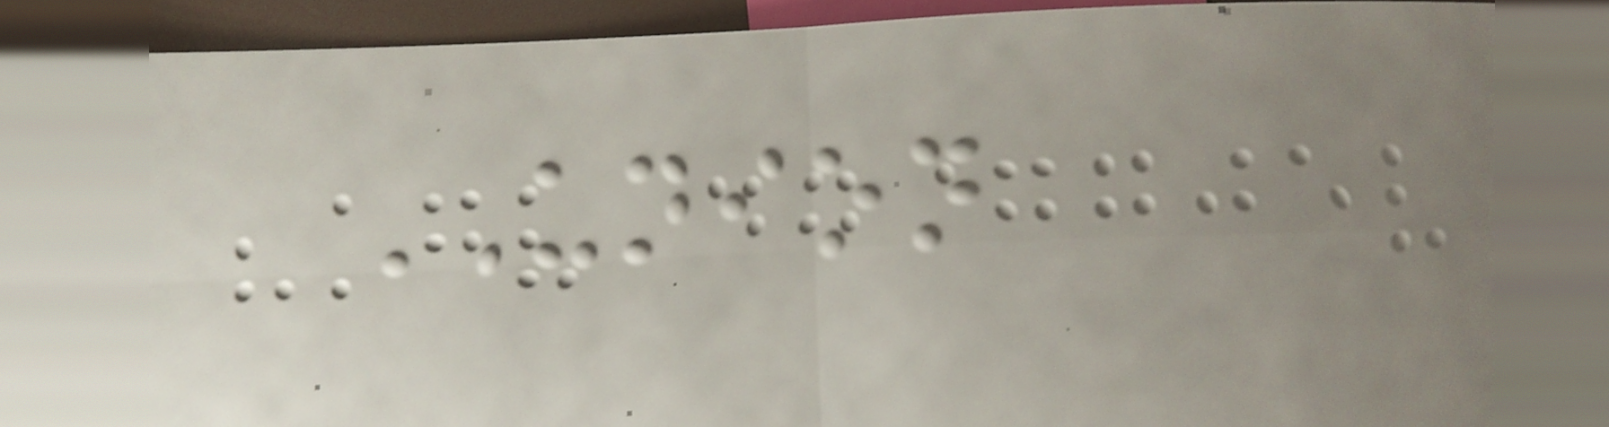UNION
